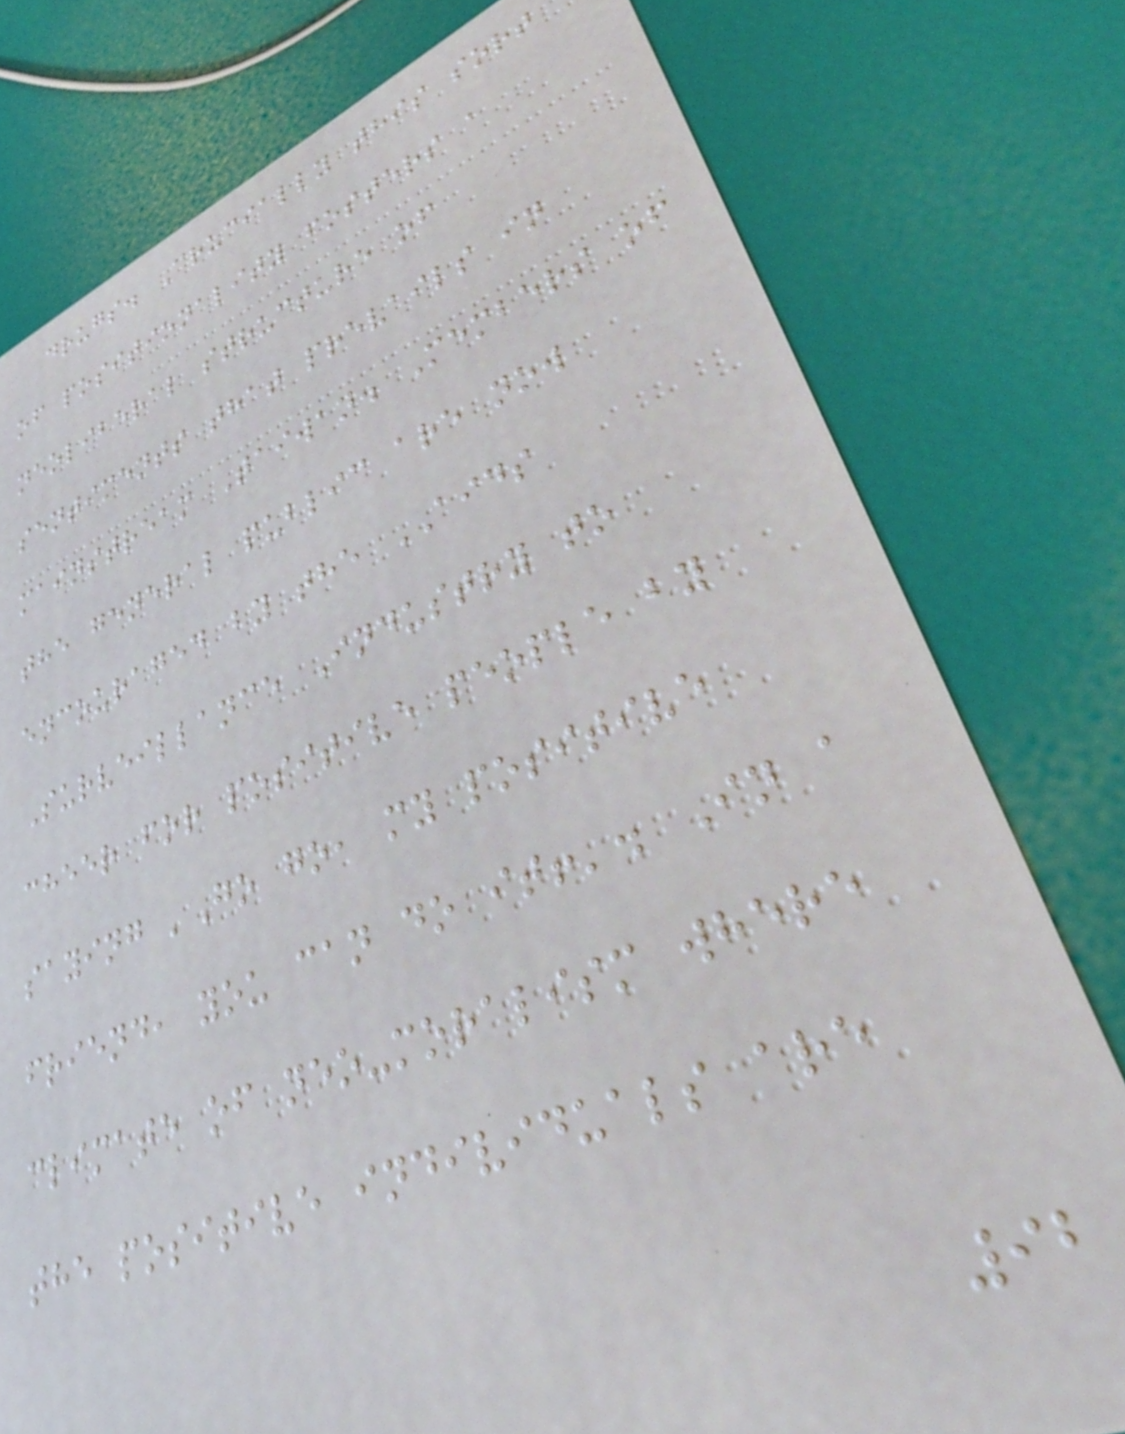drugs. Crucially this sort
of positionality fosters a
neoliberal structure of
sentiments that prevails in
mainstream Taiwan. Members of
the general public are now
encouraged by the AIDS
Surveillance Industry to
cheer for positive people by
saying 'Go go, my positive
friend, you can do it!'. In a
climate of neo-moralism where
the positive individuals are
92
